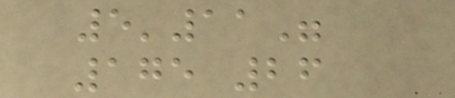5'11"
175 26
